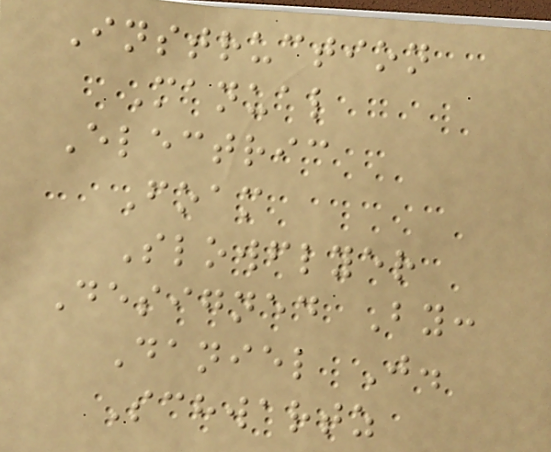Instruction
Manual
Electric
Foam
Slowflyer
Designed By:
Daniel J.
Schwartz
